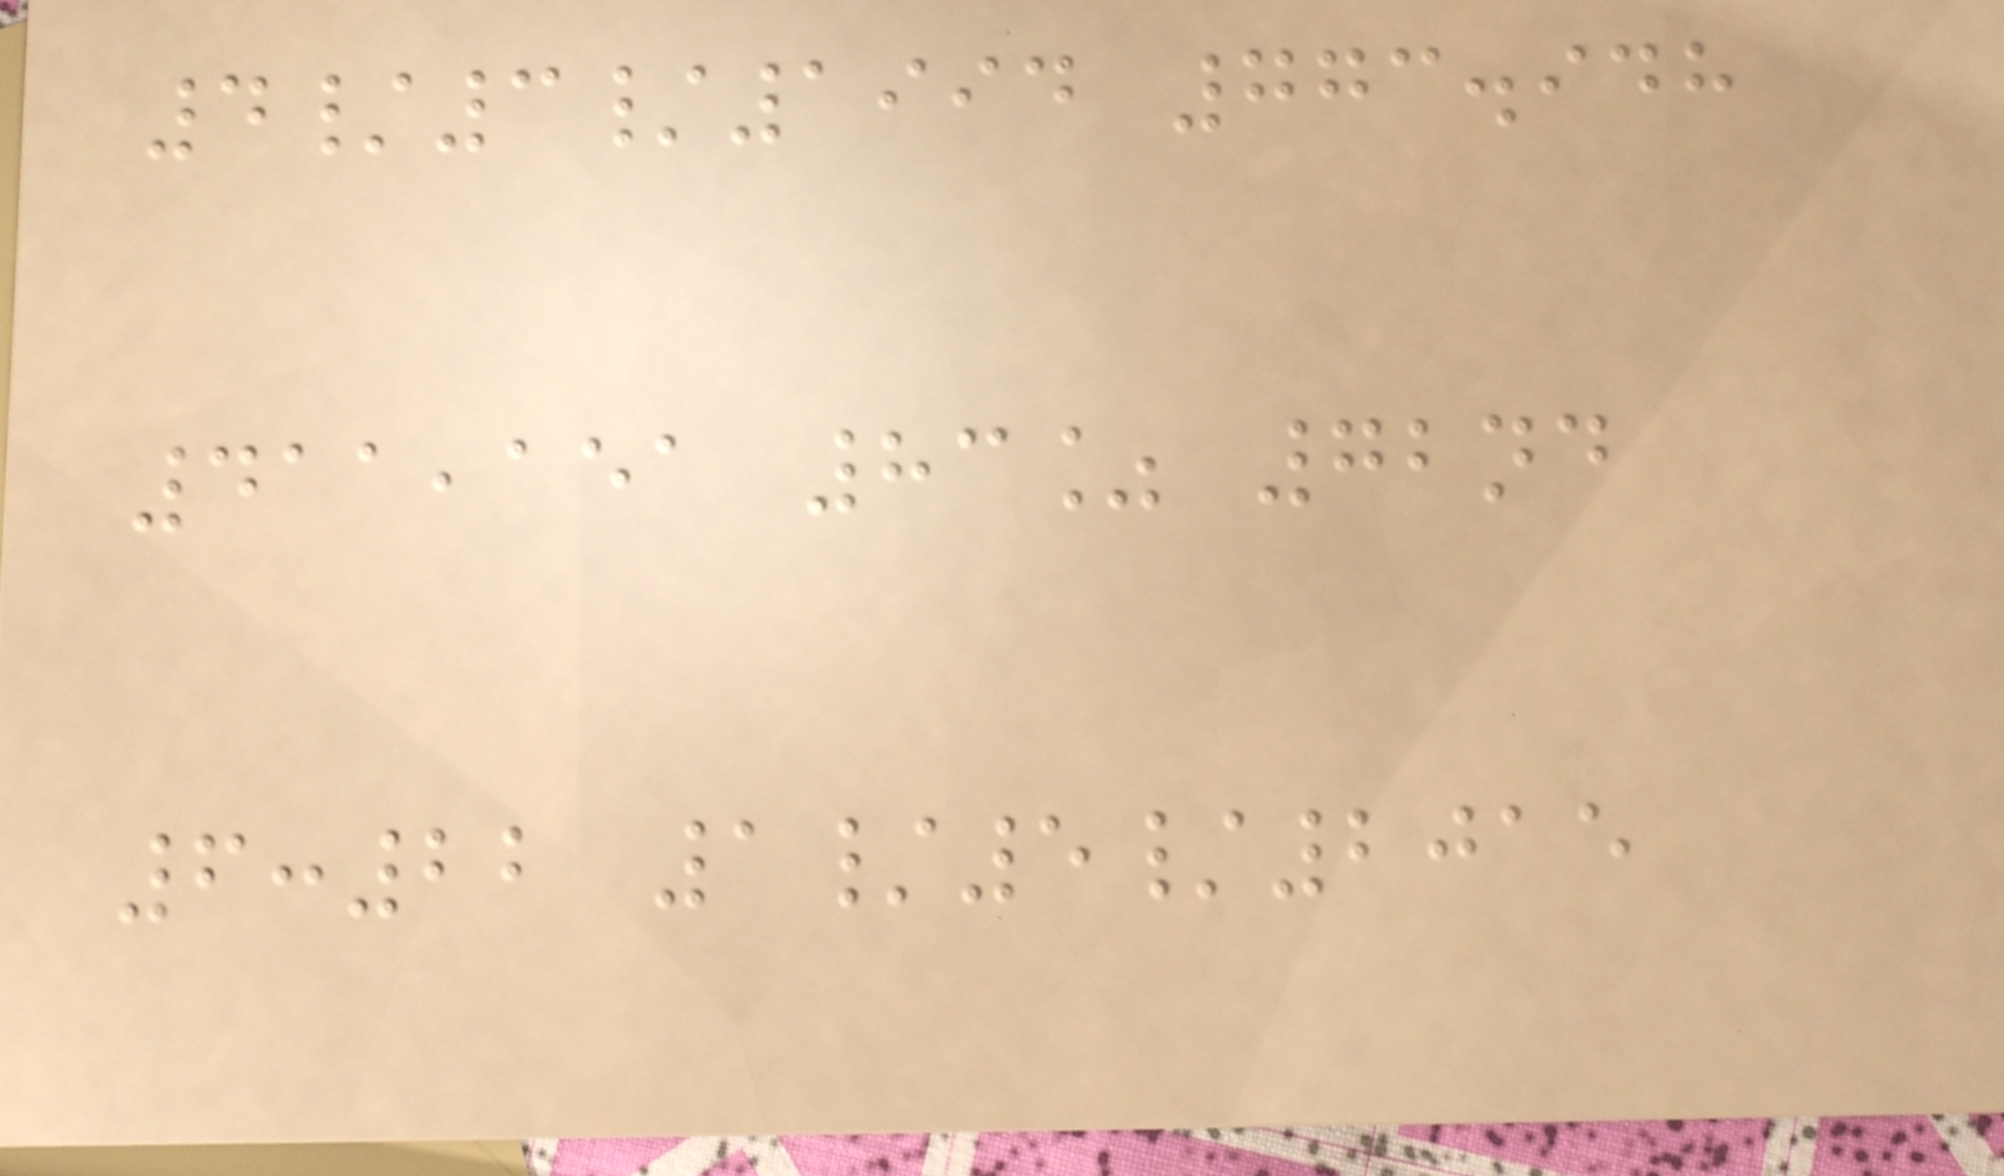4/3/1994 773.948
411,151 83% 72nd
6:22 1/5/2015
